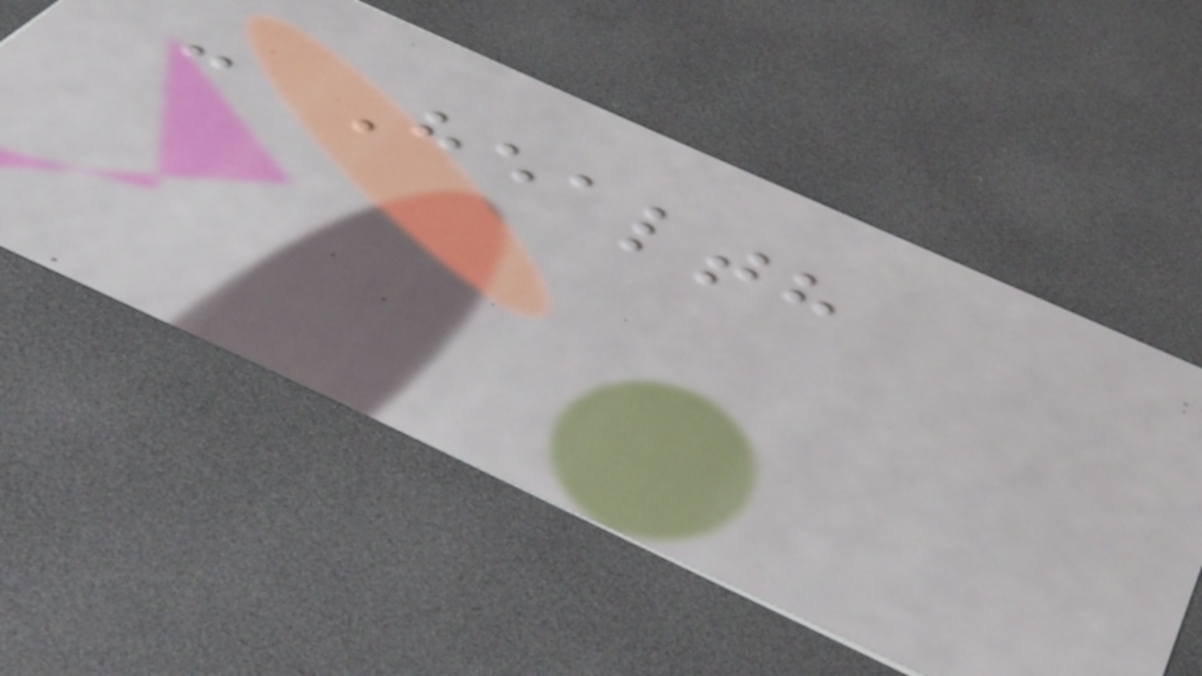- Health
